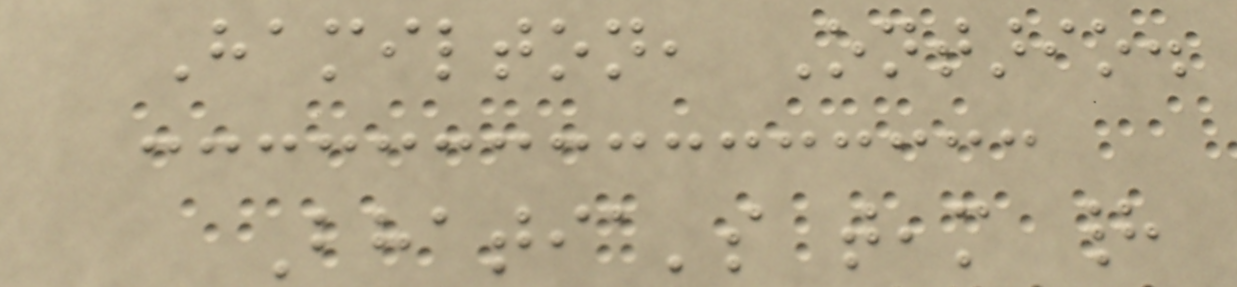Hamilton, Ontario.
Bhatia's team had
